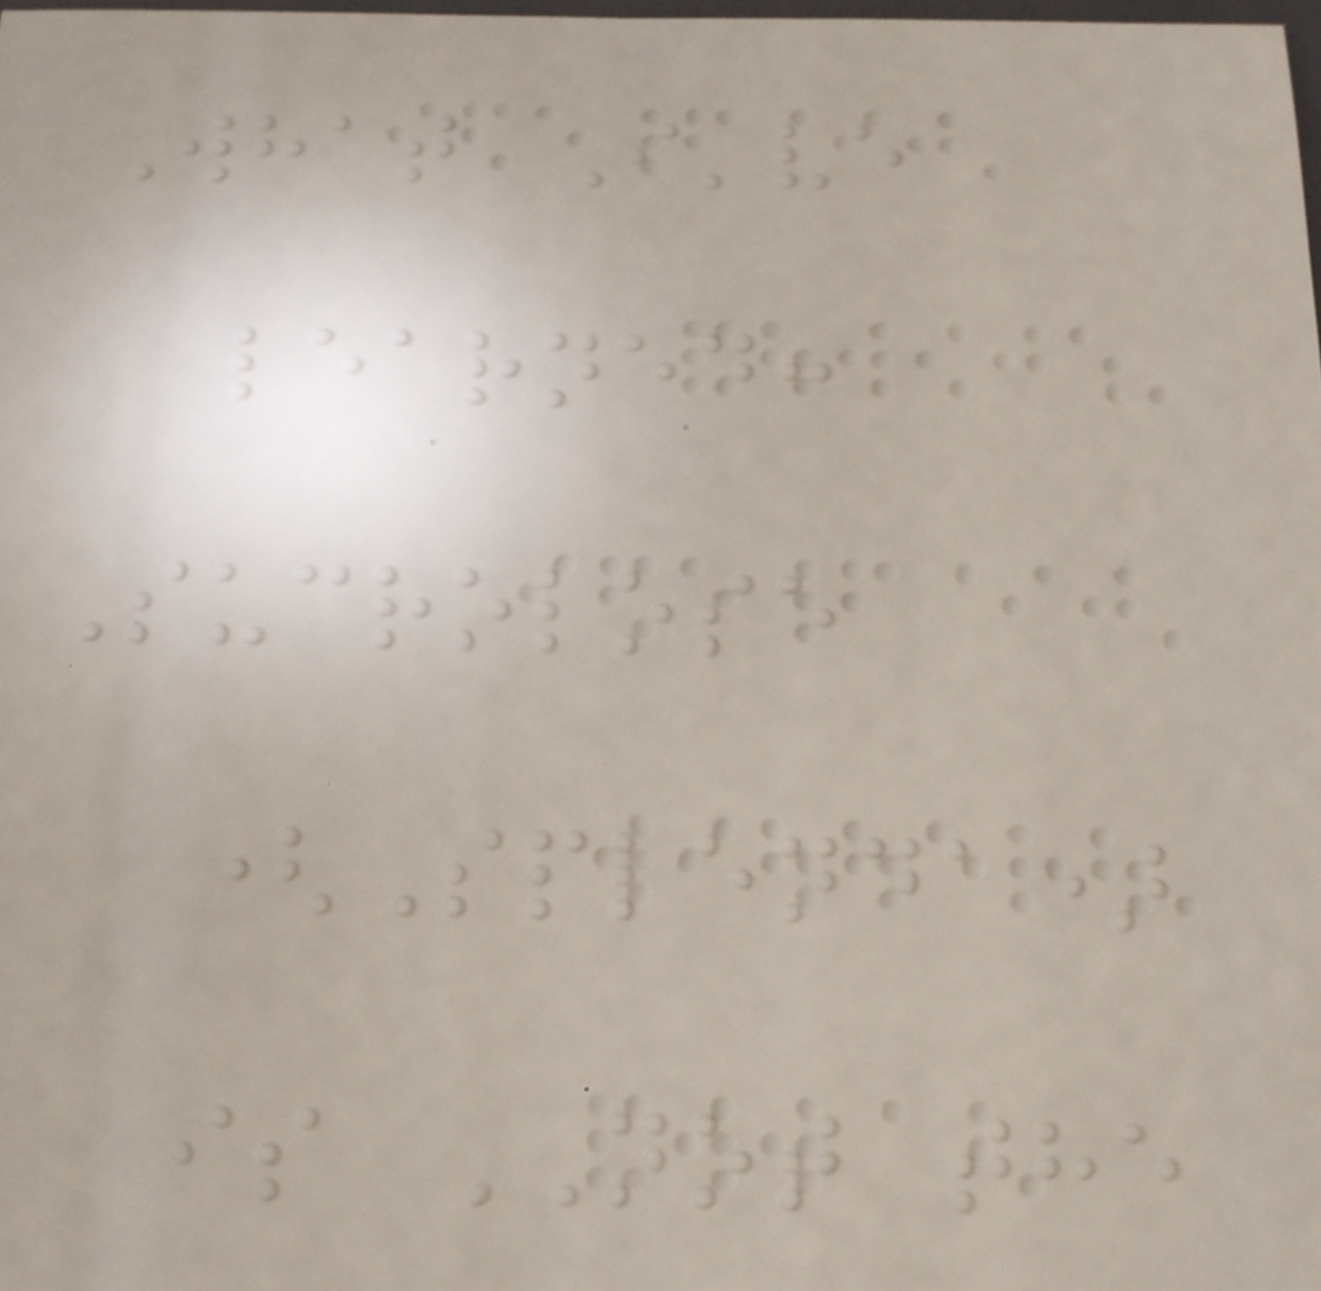What I've
learned:
Sucrolose
(Splenda)
is NOT the
